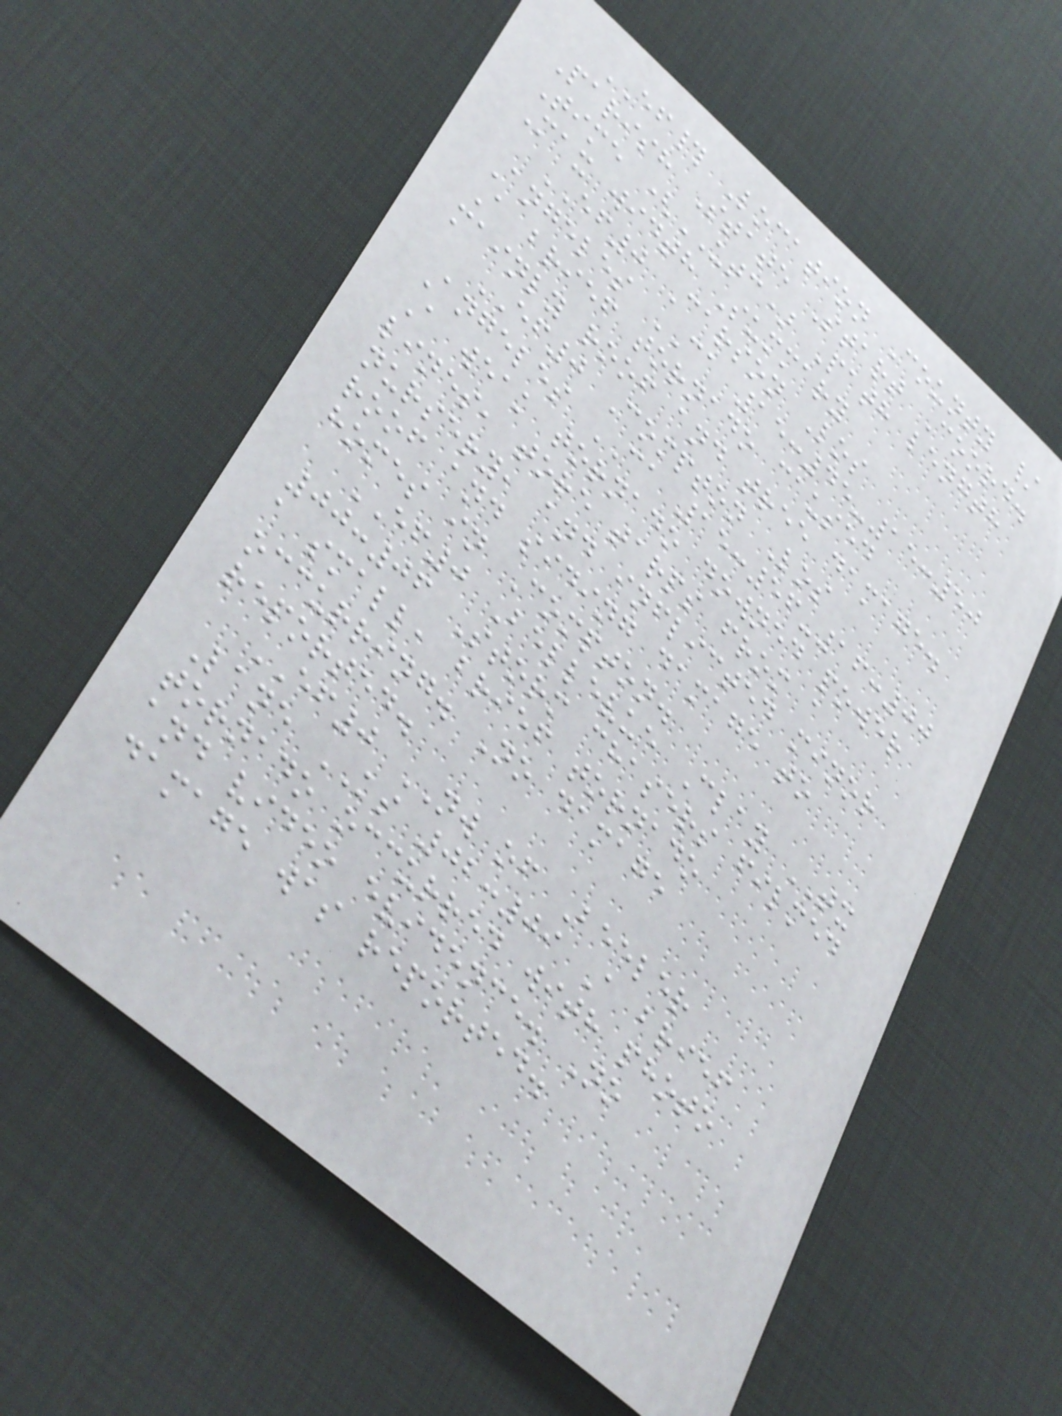EF# Location County /
Parish State Start Coord.
Time (UTC) Path length
Max width Summary
EF0 Carson Los
Angeles CA 15:45-15:50
A brief tornado caused
mainly roof and tree damage.
EF0 Compton Los
Angeles CA 15:56-16:00
A weak tornado downed power
lines, tore tarps from a
nursery, and inflicted minor
roof and siding damage to
homes in Compton.
EF0 Bellevue Clay TX
00:06 Storm chasers filmed
a small, brief tornado
occurring. No damage
reported.
EF0 NW of Beeler
Lane KS 02:09 A brief
tornado occurred with photo
and video evidence. No
damage was reported.
